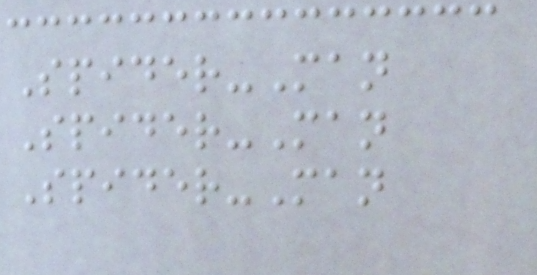Spider-Man
Spider-Man
Spider-Man
